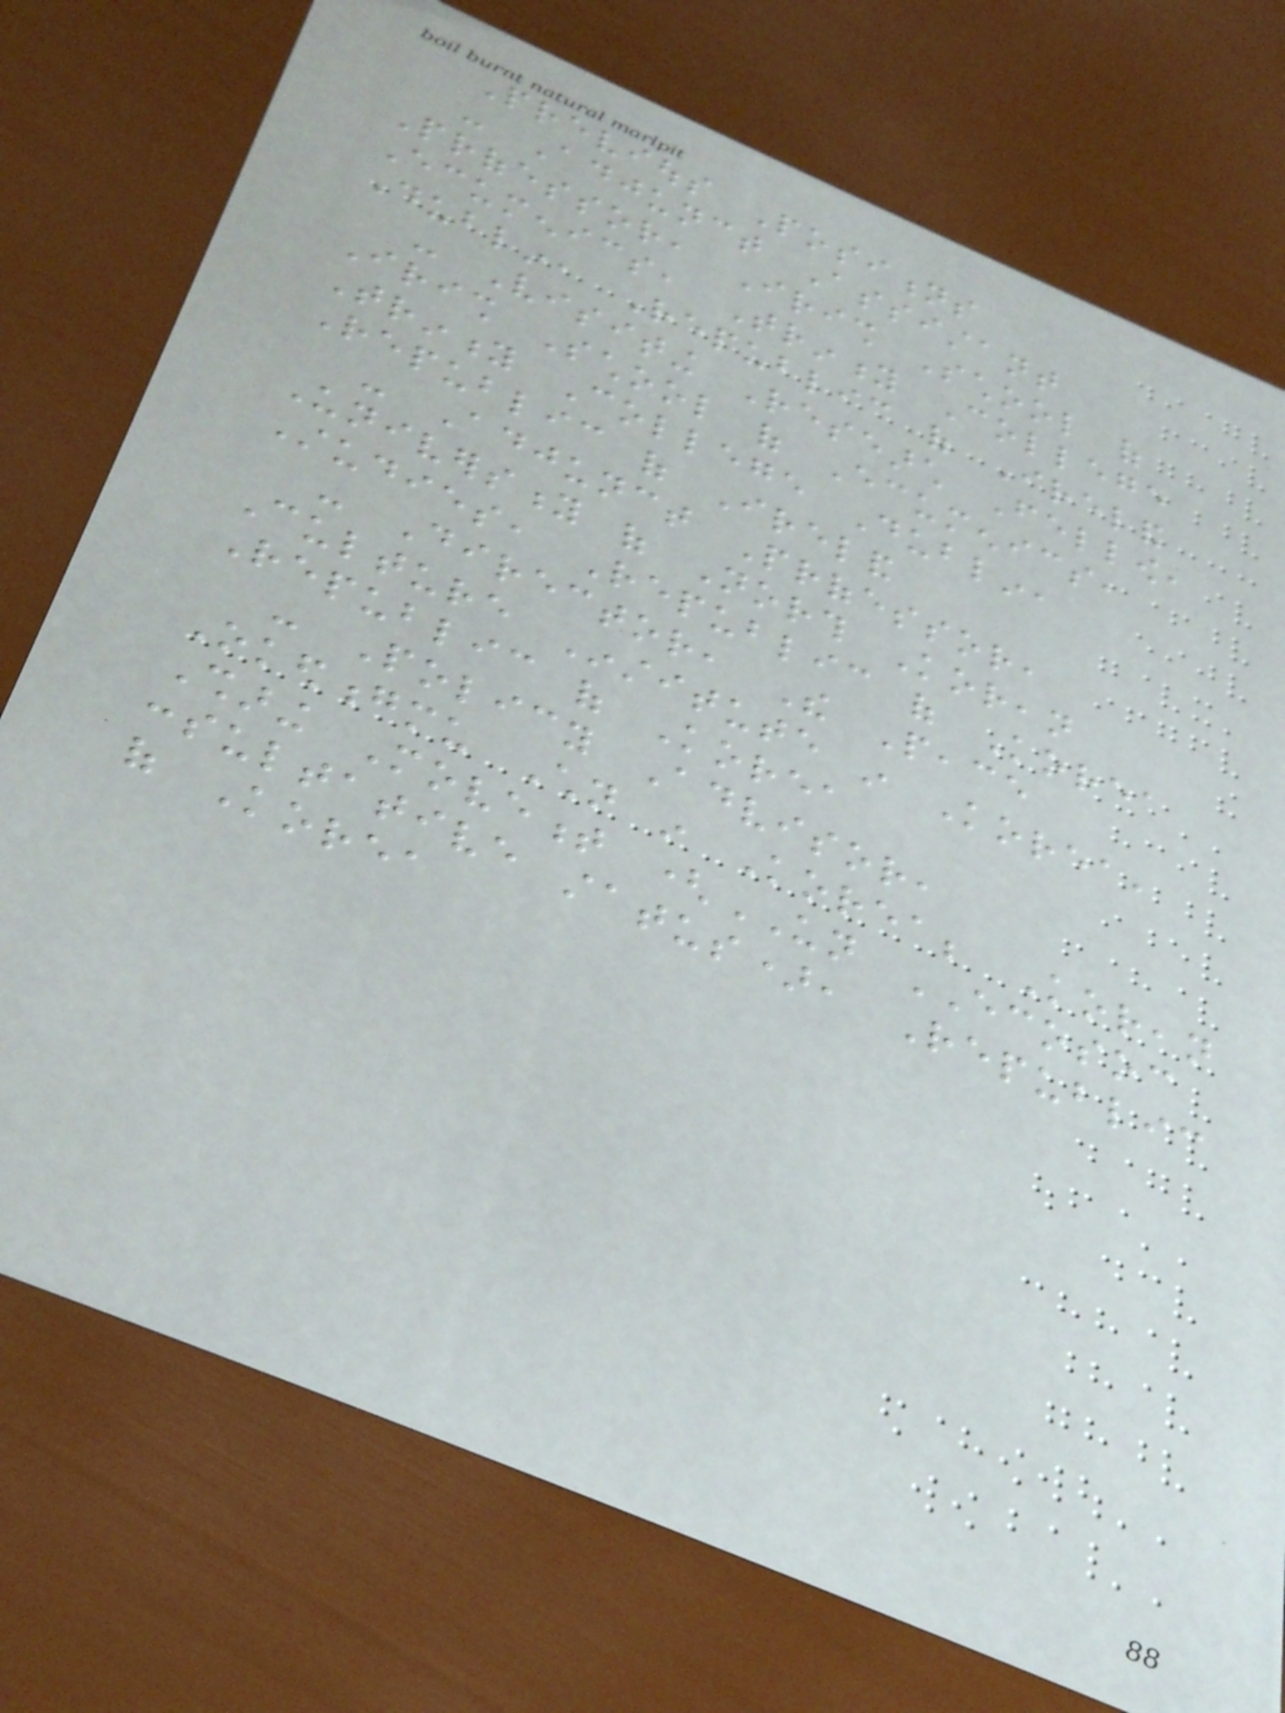Previous Positions
- Adjunct Assistant
Professor, Irish School of
Ecumenics, Trinity College
Dublin, Republic of Ireland
- Visiting Research Fellow,
Irish School of Ecumenics,
Trinity College Dublin,
Republic of Ireland
- Adjunct Professor,
University of North Korean
Studies, Republic of Korea
- Director, The Peace
Culture Institute in Korea,
Republic of Korea
- Policy Advisor,
Okedongmu Children in Korea; Korean
Sharing Movement (UN ECOSOC
consultative status), Republic
of Korea
